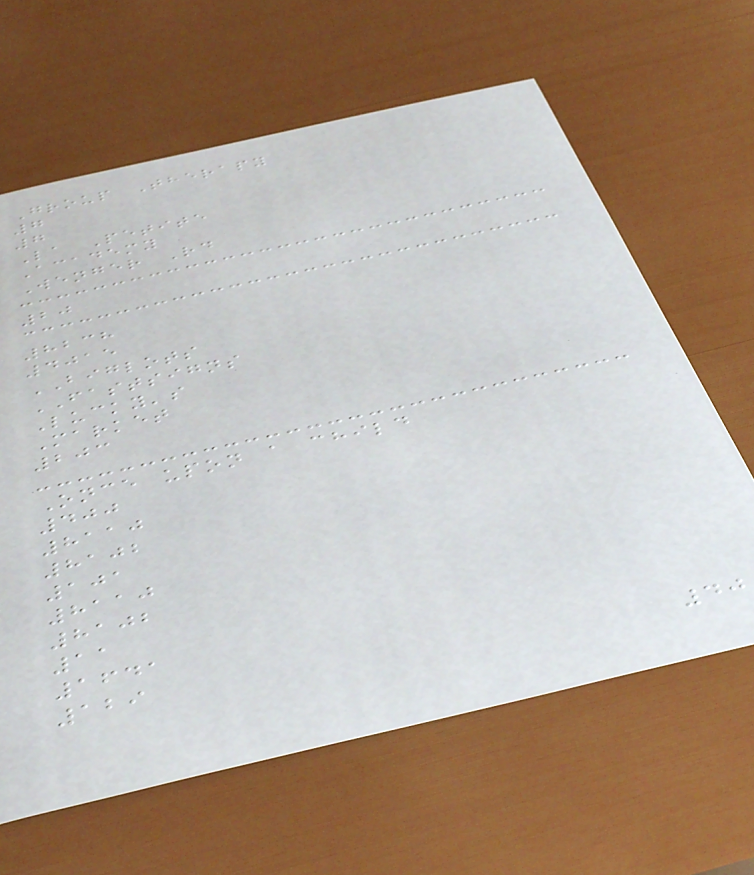Group Therapy
7
7
La Petite
Academy
Wenger Rd
20
8238
4015
BIGLOTS
FASTSIGNS
Lucky's
Market
203
Once upon a child
400
8110
8102
101
8110
8102
11
1641
129
40
